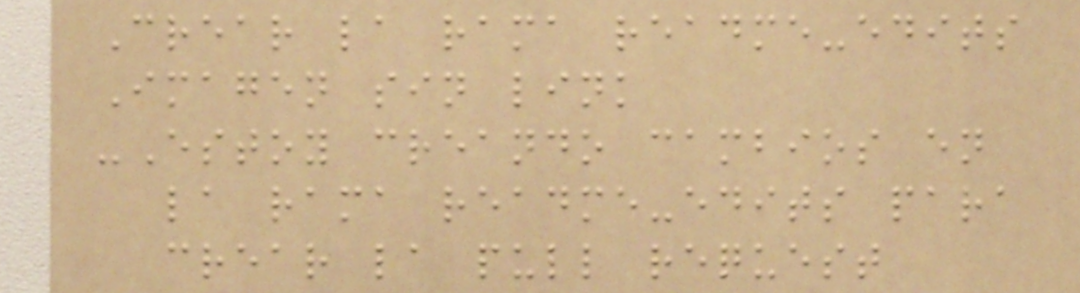Crear la rama readme-edits
Imagen sin link
-Estoy creando cambios en
la rama readme-edits para
crear la pull request
